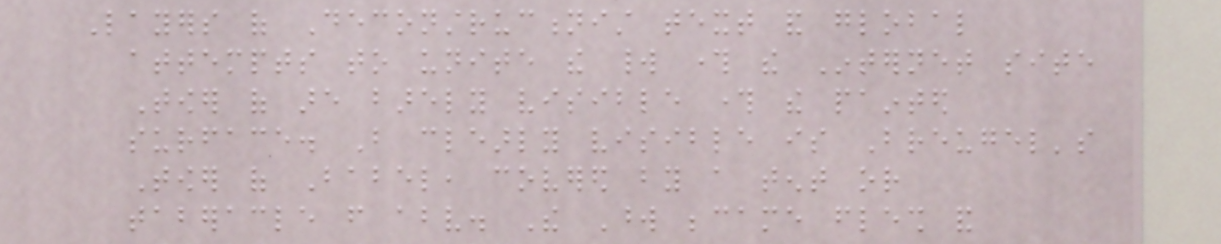Layers of Deconstructionist text and global
attempts to unite the world through the Internet site
Tower of are barely visible through the painted
surface. But clearly visible is Breugel's
Tower of Babel, covered by a tent or
taberacle from above. The Word became flesh and
